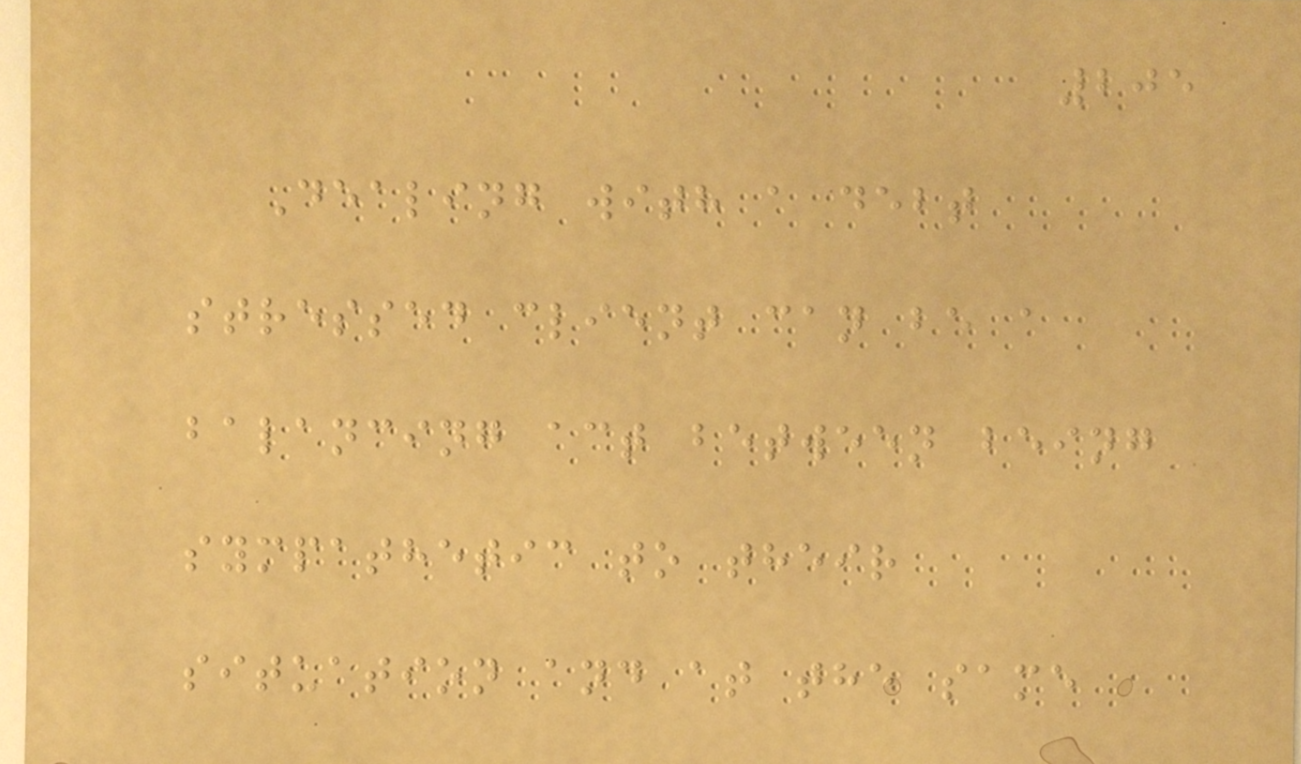205
Dealing with a debt
stressed client can be a
balancing act between being
sympathetic to their
situation and at the same
